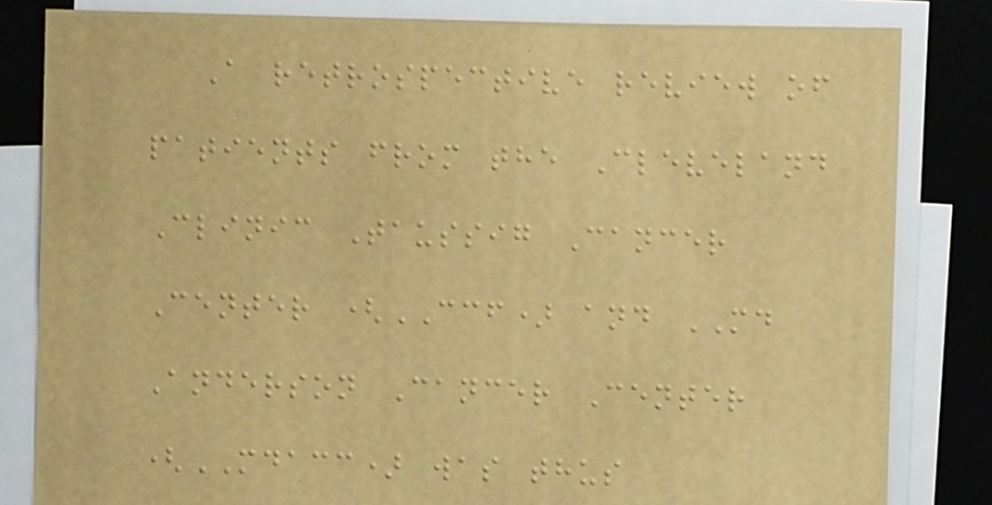A retrospective review of
patients from the Cleveland
Clinic Taussig Cancer
Center (CCF) and MD
Anderson Cancer Center
(MDACC) was thus
